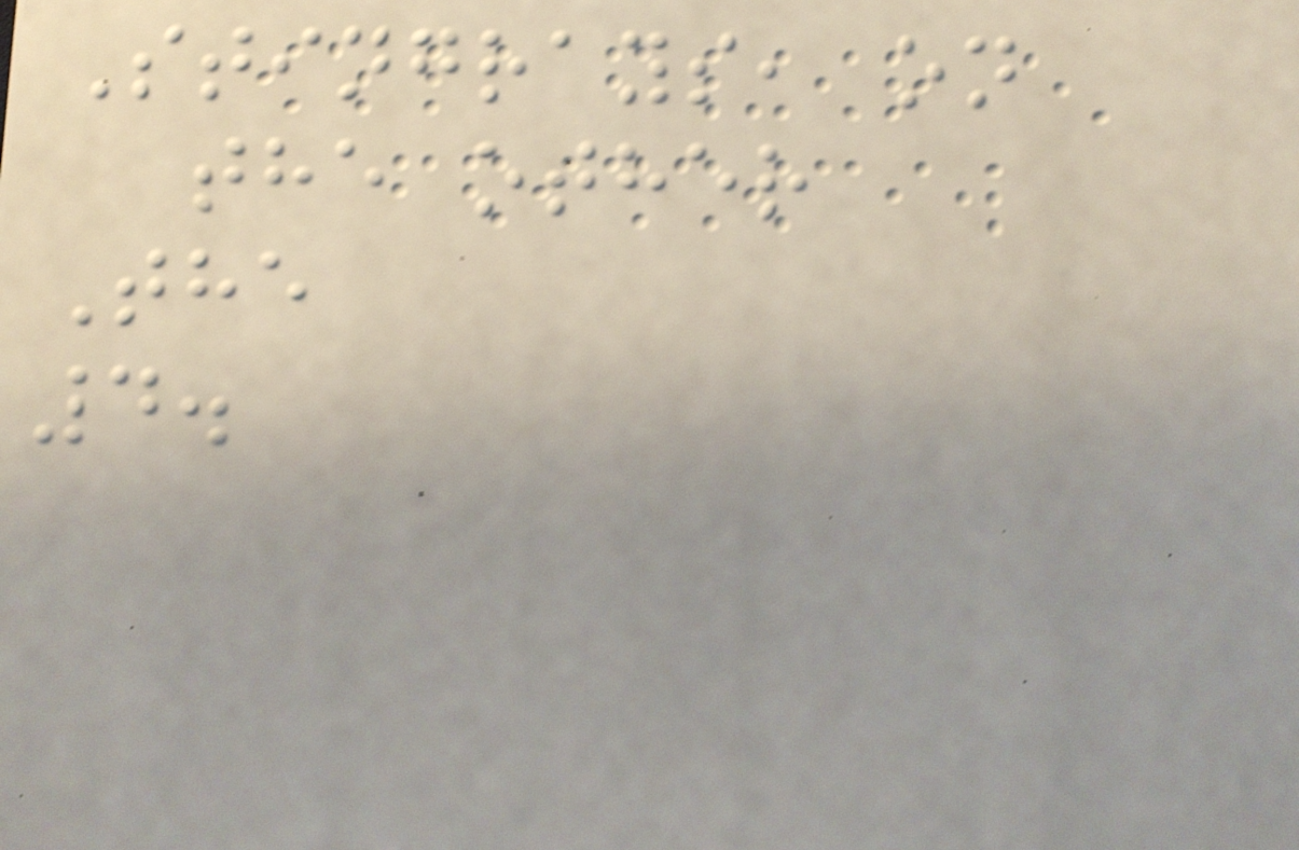Stingrays, on
the other
The
4.
